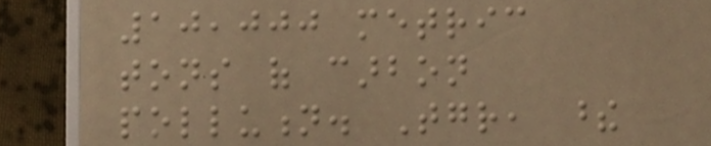10,000 metric
tons of carbon
pollution. Together, these
